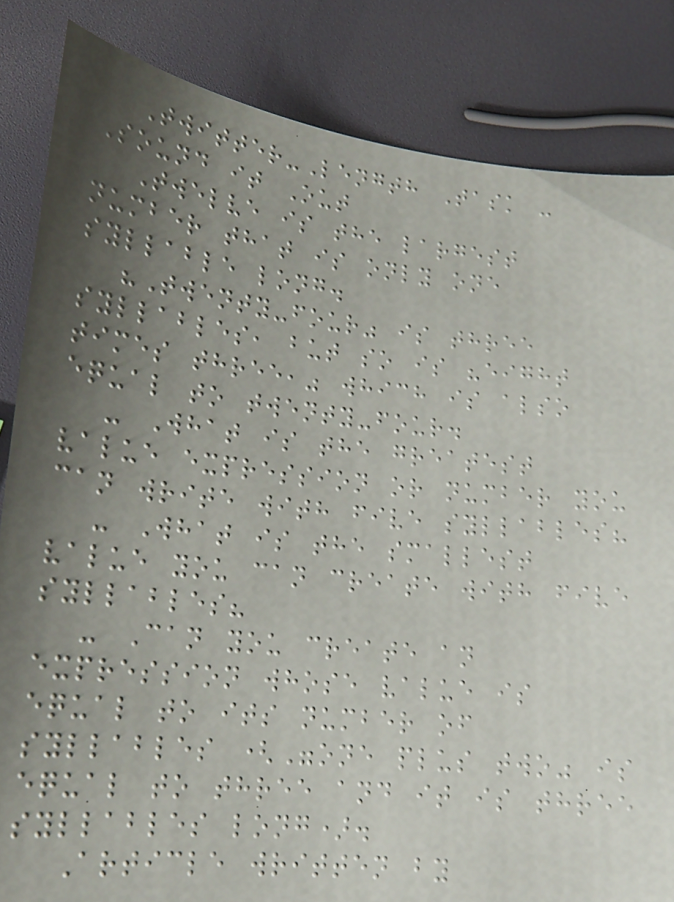Twitter-Length Task -
Sound it Out
Twelve is the largest
number that is only one
syllable long.
"Twenty-four" is three
syllables, but so is "eight
times three," which is also
equal to twenty-four.
- What is the greatest
value expression or number you
can write with five syllables?
- What is the smallest
value you can create with five
syllables?
- Can you create an
expression whose value is
equal to its number of
syllables ("one plus two" is
equal to three and it is three
syllables long).
Article written by
